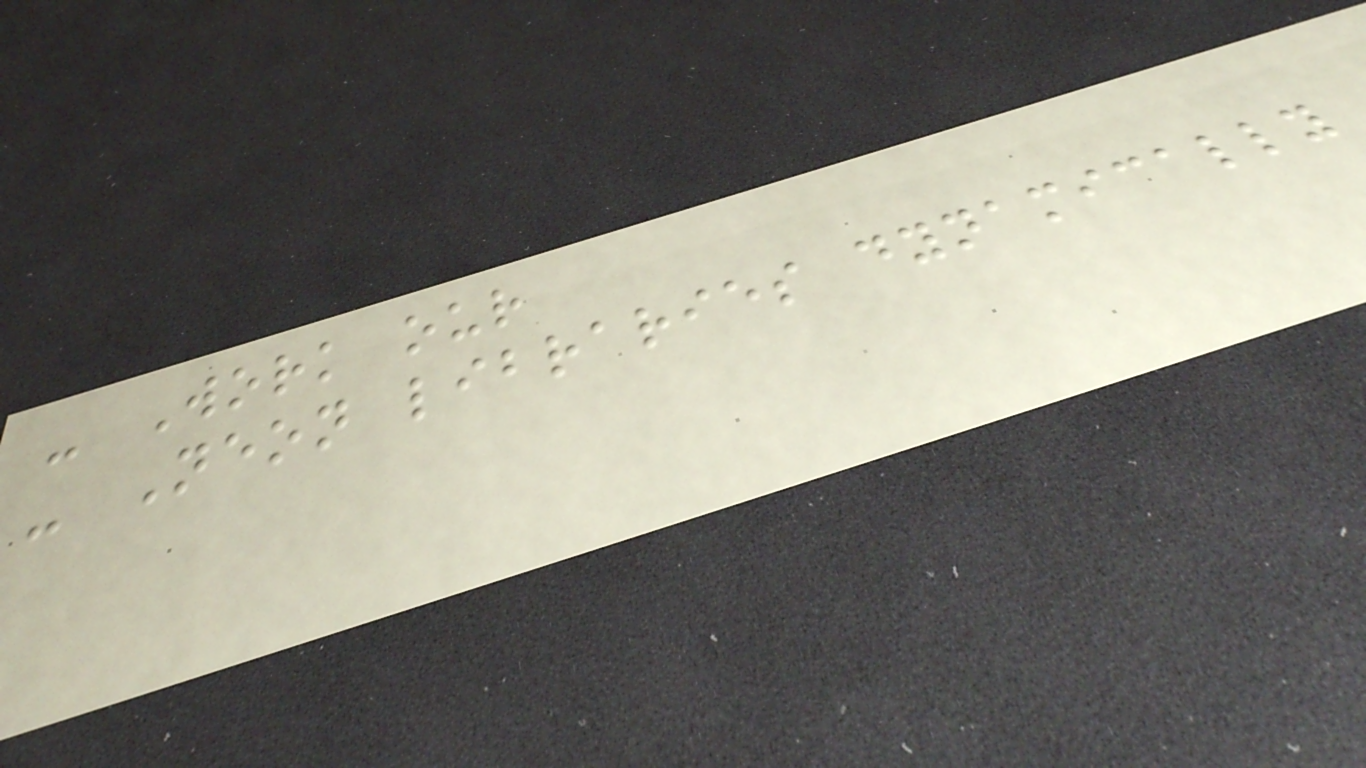- Work our
- Neon libraries dynamically
